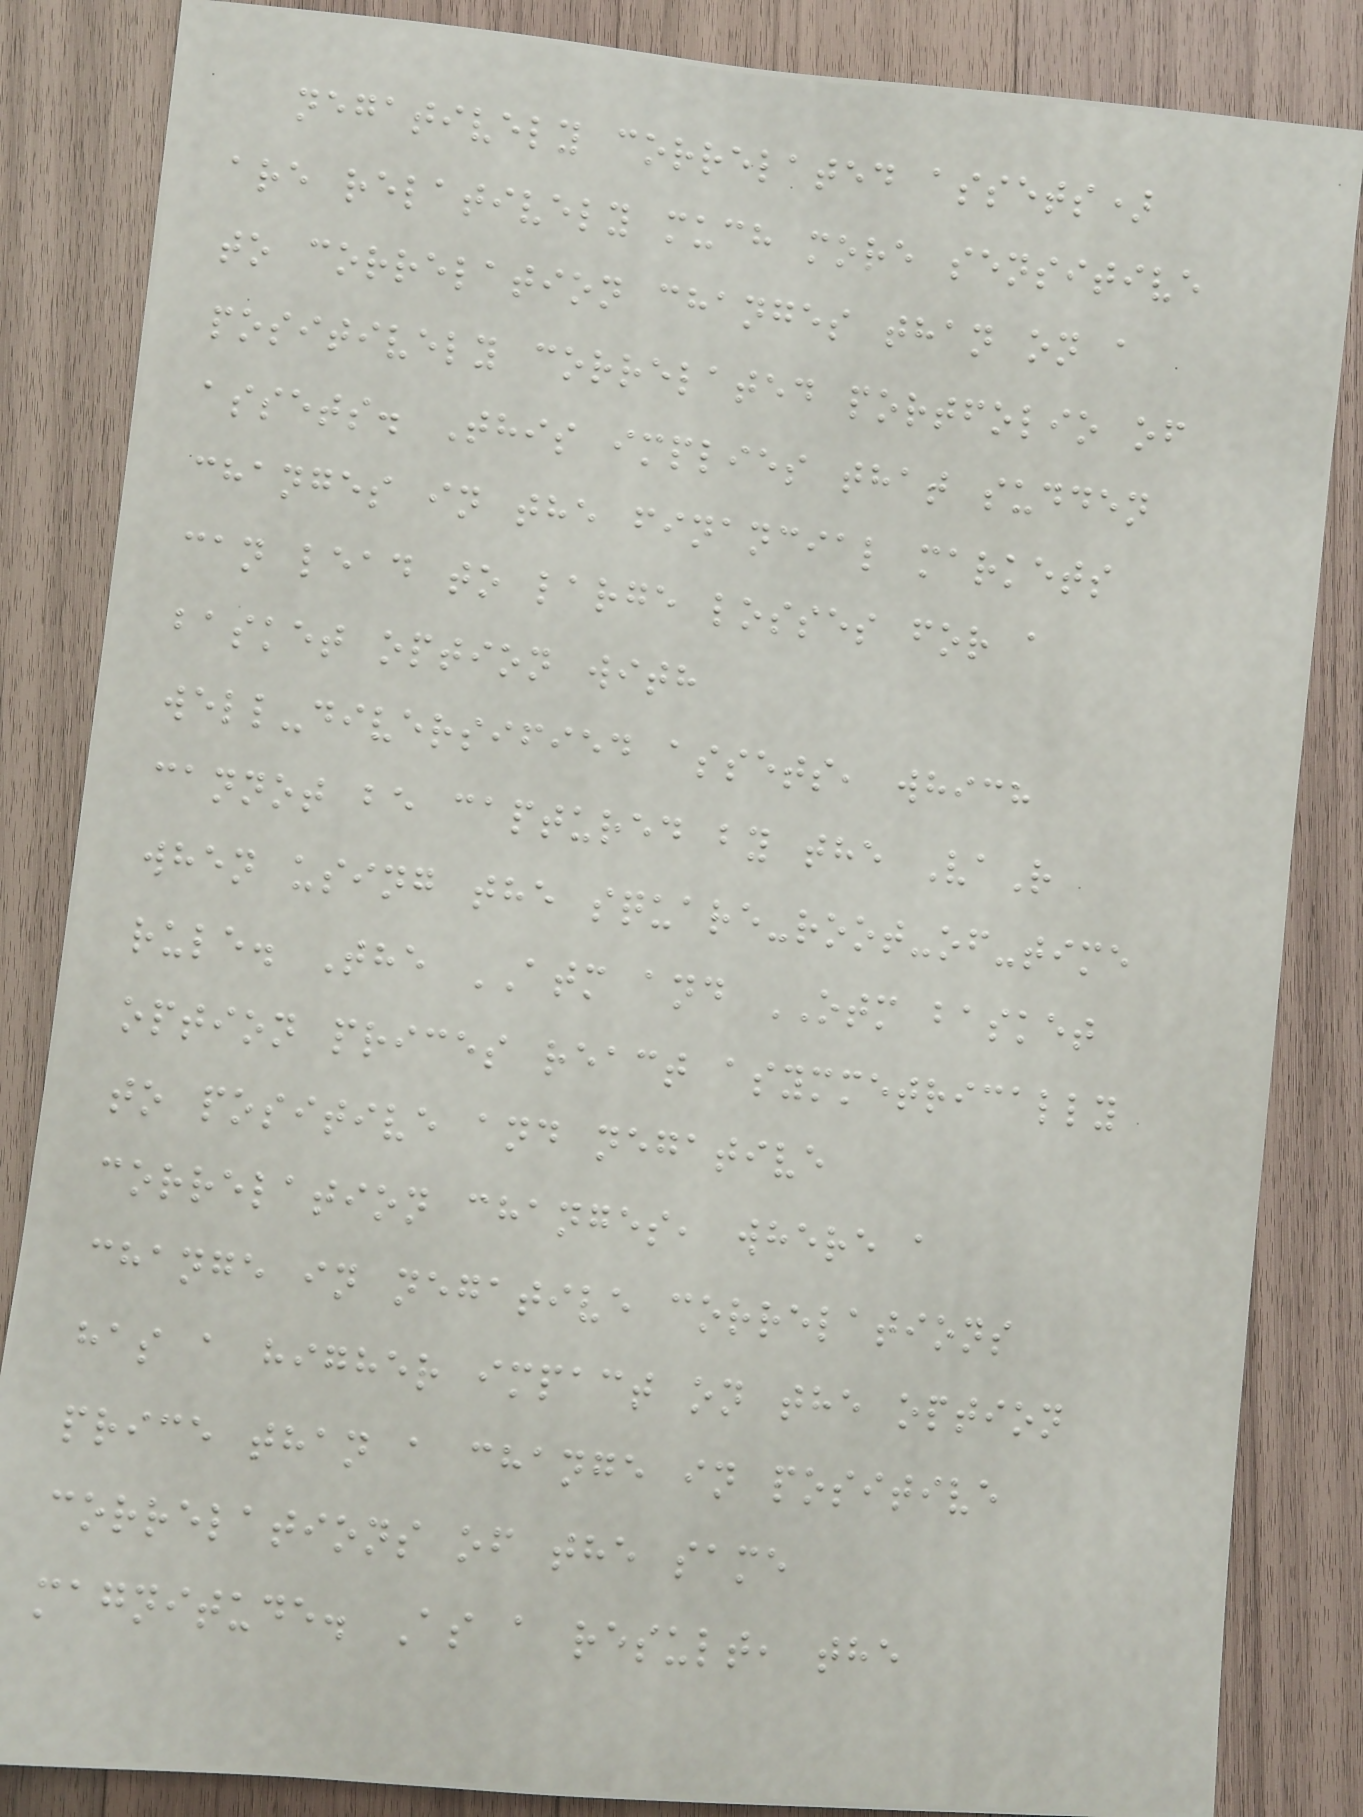negatively correlated assets)
are relatively much more sensitive
to correlation changes than on a
positively correlated portfolio of
assets. This implies that sudden
changes in the financial markets
can lead to large losses for a
basket option with
well-diversified assets, which
cannot be captured by the VaR
when using the square-root-of-time
rule. The ATM and OTM basket
option prices react asymmetrically
to positive and negative
correlation changes, where a
change in negative correlations
has a higher impact on the option
price than a change in positive
correlations of the same
magnitude. As a result, the
